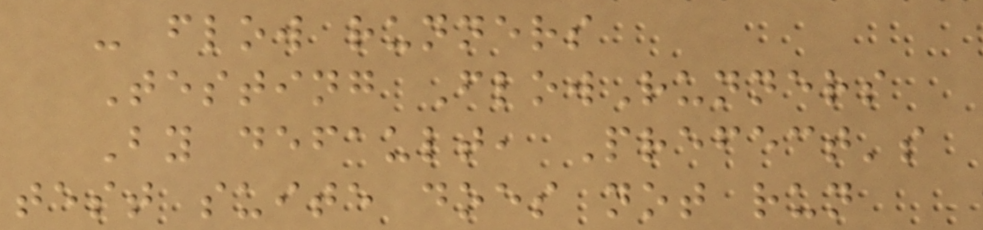- flow runners
Testing FlowRunners
By default, Prefect's
test suite does not run
